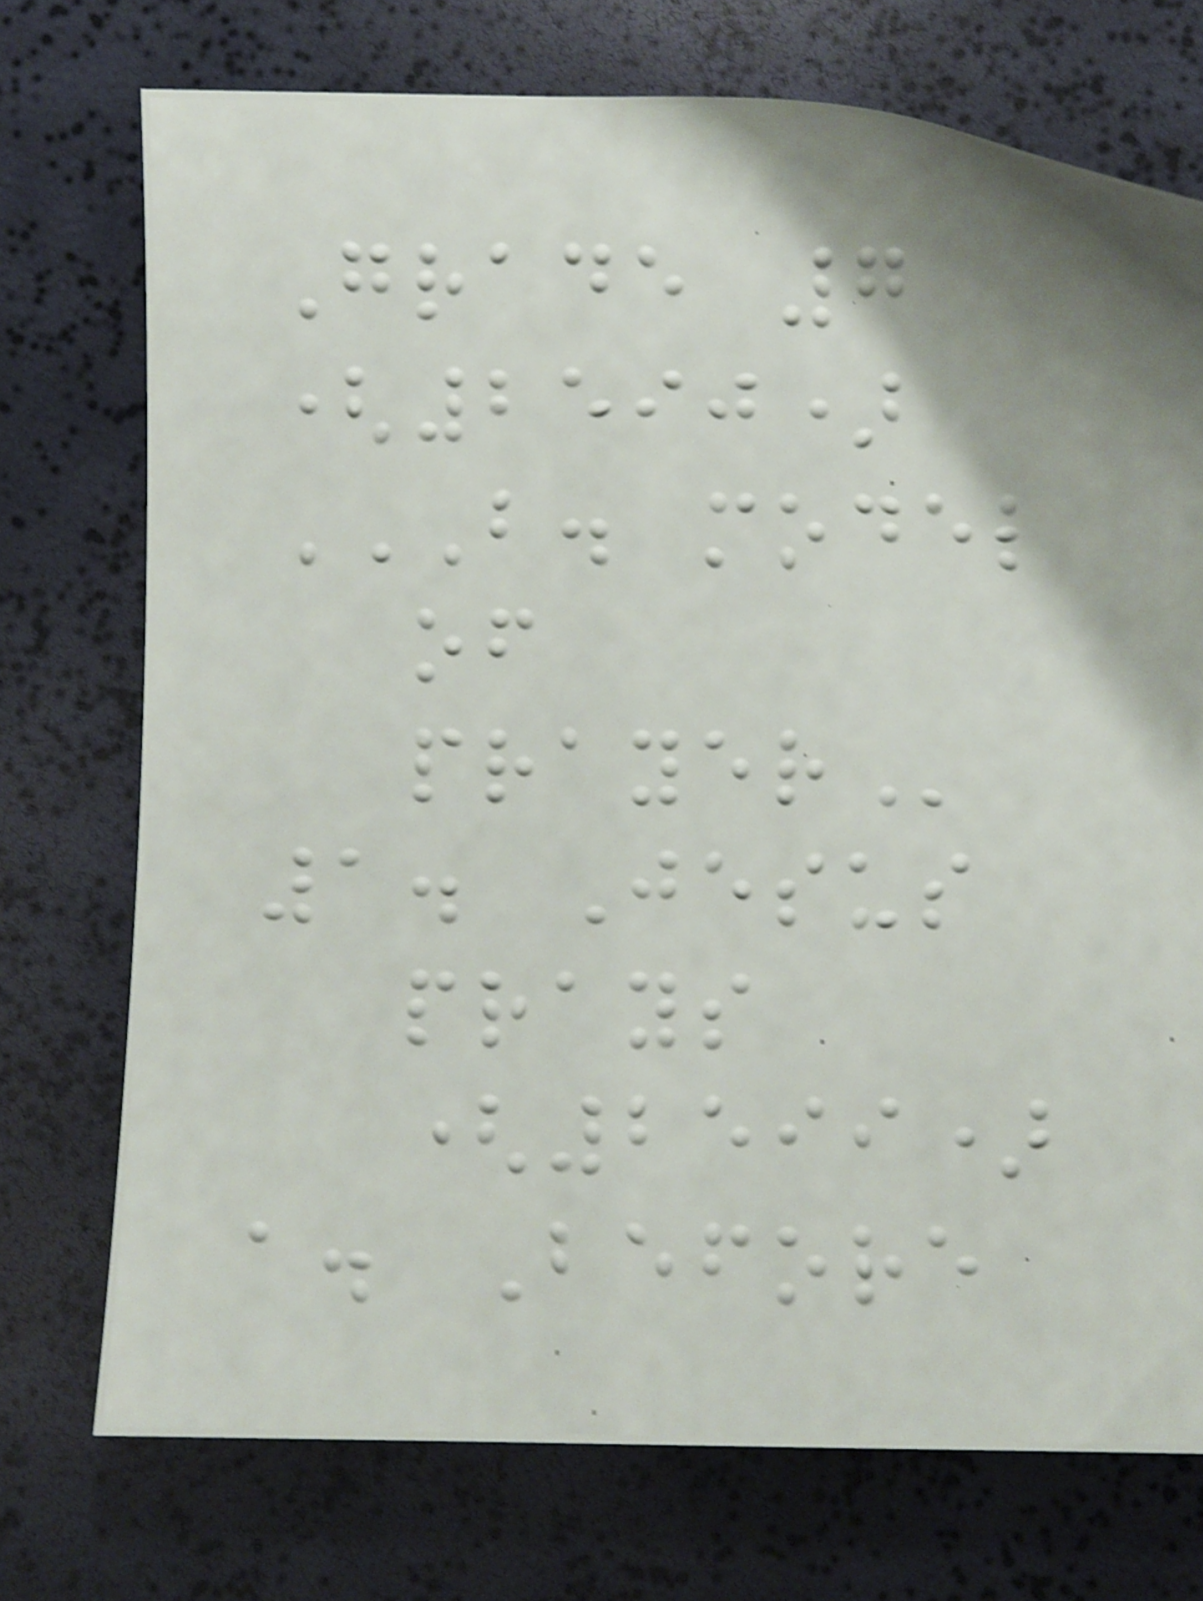Grade 7
(2590)
B. MODEL
OF
PRAYER
1. Jesus
prays
(2599)
a. Before
